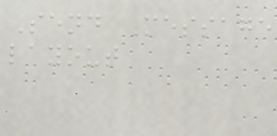Send Message
layout
